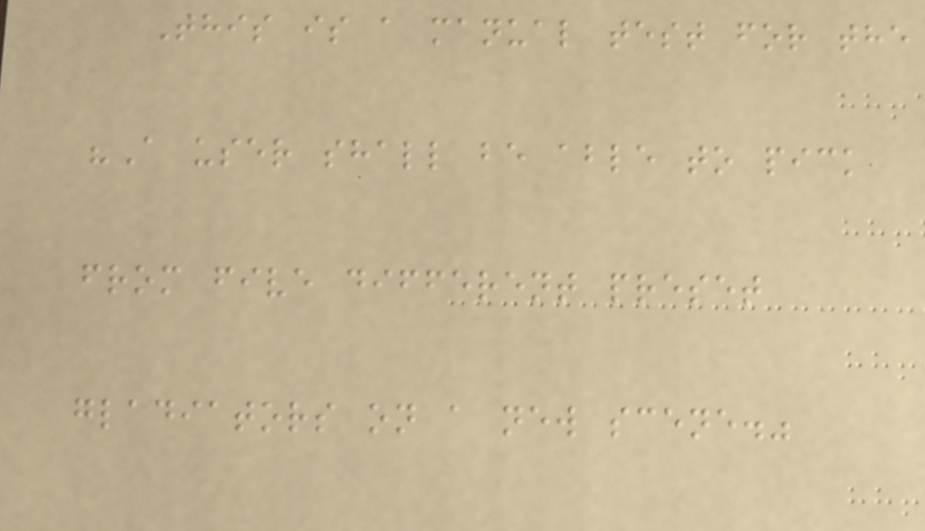This is a manual test for the
"A user shall be able to pick
from five different preset
gladiators on a new scene."
